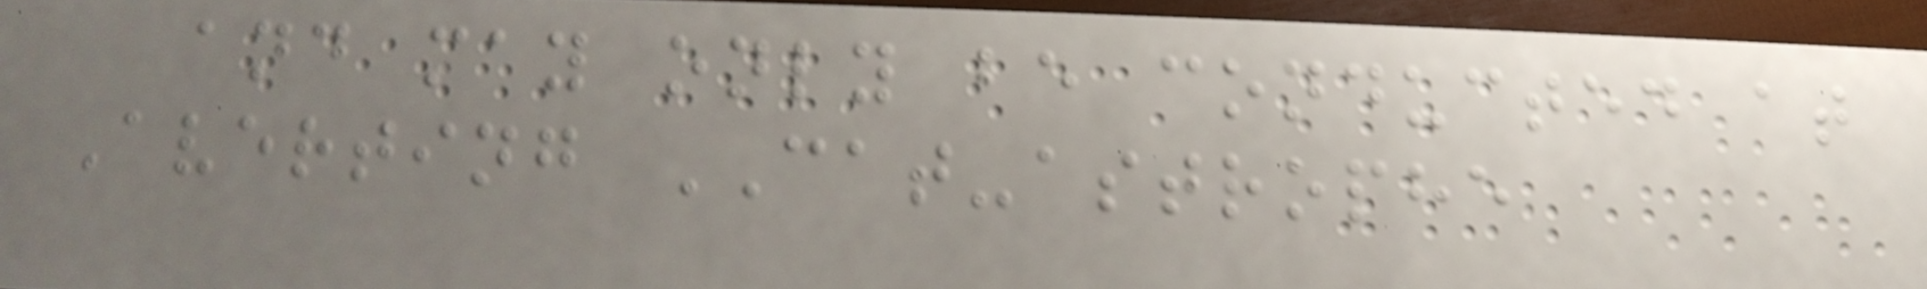and may only be conducted at
Averting CAT-astrophe
